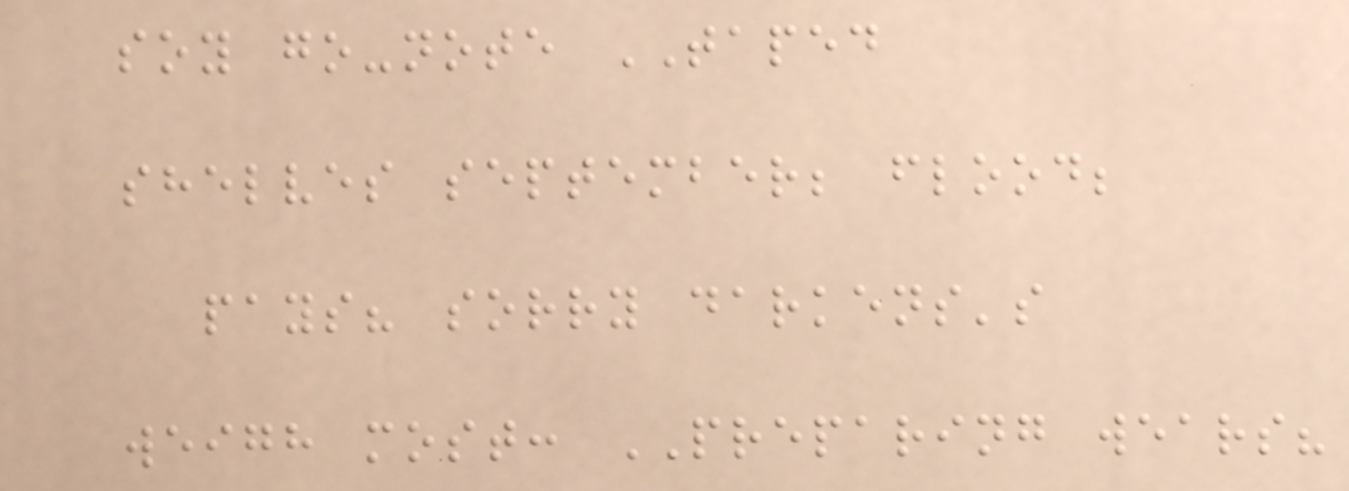soy go-note TAPED
shelves september; flood;
pays? sorry darkens's
weigh most: PREPARING wears?
